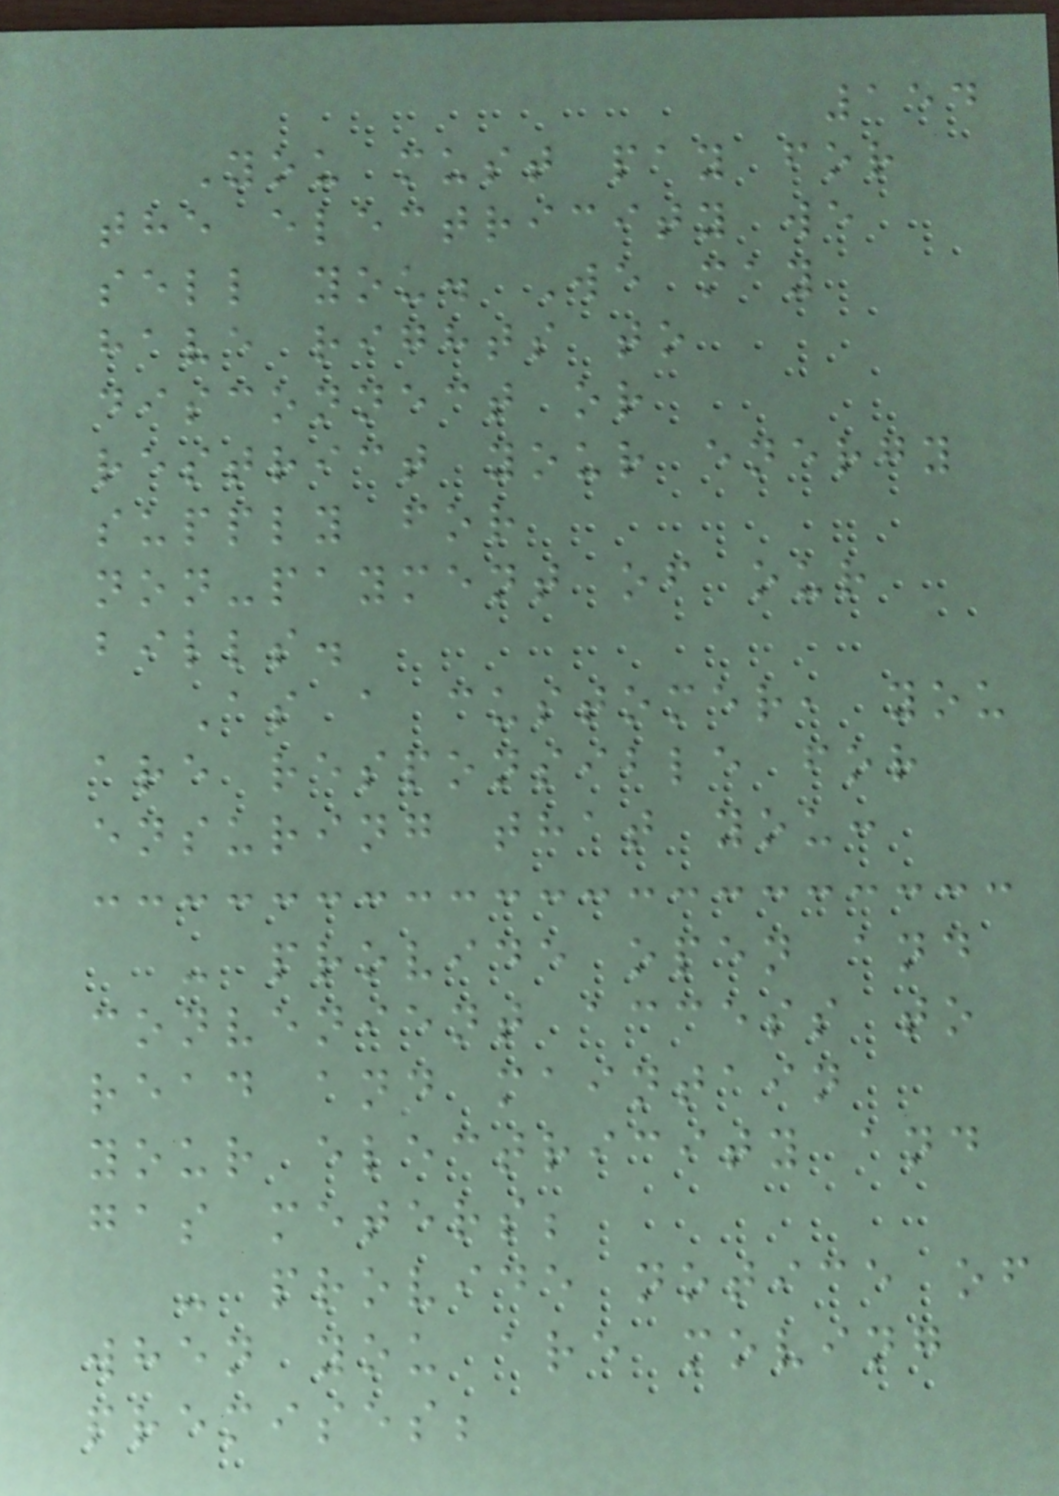154
You must pay for
the electricity we
sell you. We may
have rights to
disconnect or
restrict your energy
supply for
non-payment of our
bills.
As a customer, you
are responsible for
ensuring that you:
- provide open and
convenient access to
read and maintain
your electricity and
gas meters;
- provide notice of
when you are moving
premises;
